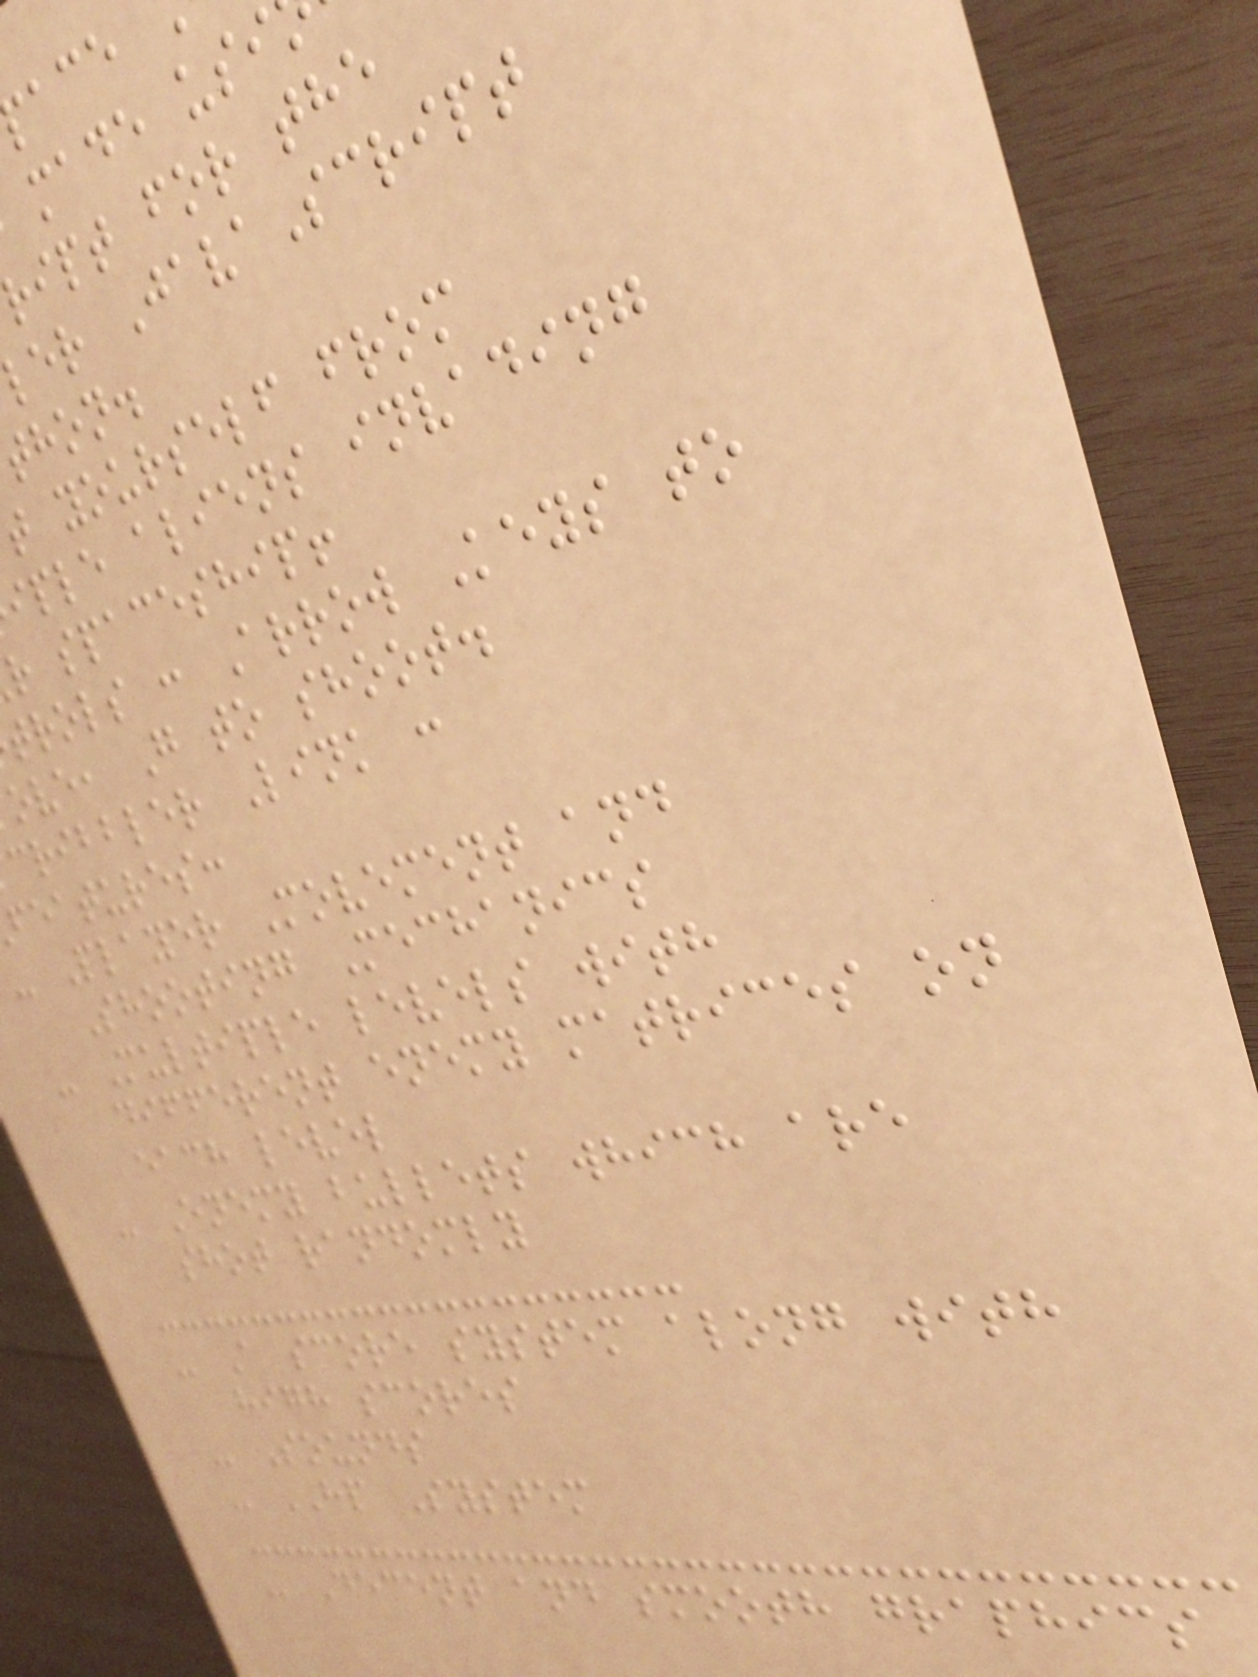made usi
ript for the
ler JavaScript
thon.
t yourself from
iple aliens invading
r spaceship!
trols : Arrow Keys to
ove, G to shoot.
cribbler Link :
features:
- Player Movement and
Shooting Mechanics
- Multiple levels with
different enemy matrices on
each level
- Enemy bullets which are
shot randomly
- A score system along with
high scores
- Sounds
- HP System
- Decent and smooth graphics
